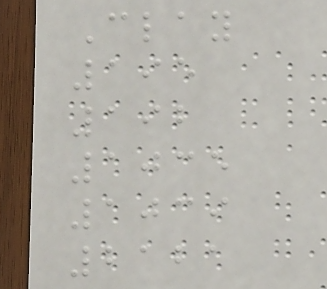Clay
195
192
1035
1039
2121
